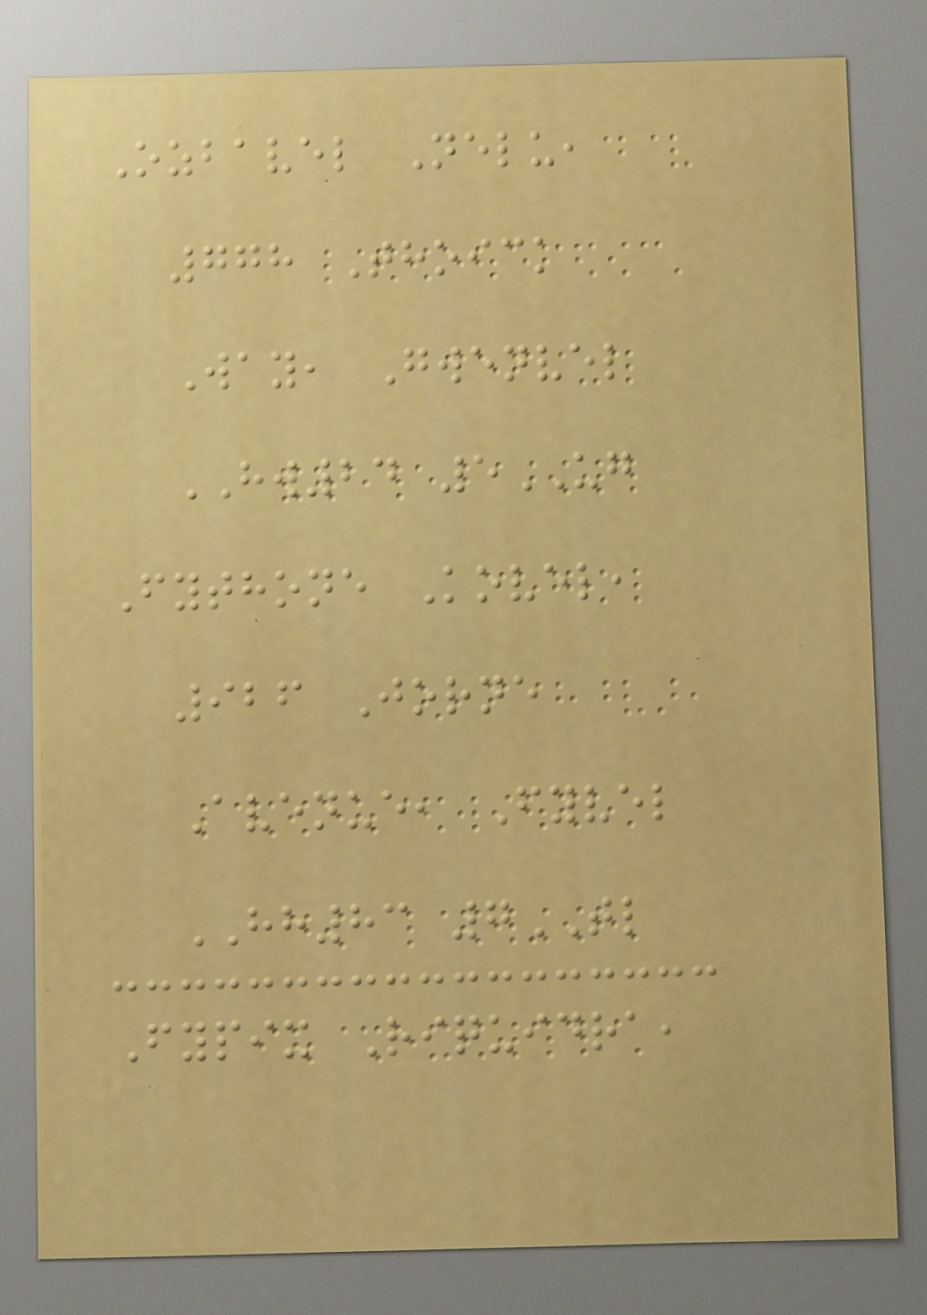Ozbavel Nelu,
778 Thoick
Way, Gwenvel
HW24 5UG
Fythone Kovel,
926 Jorne
Avenue, Fyvel
HH83 7TL
Fypix Riquidra,
